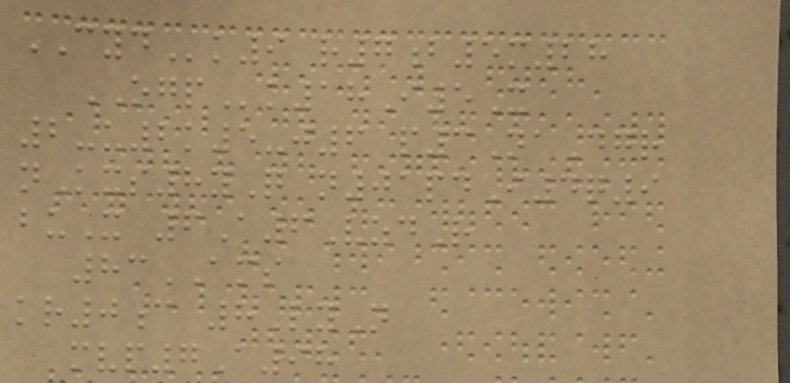CYDk9 r7b5m28
OGPk18I5X
2-u2k5-j6 p3NaDgr
nKxs8yQ n01pdI4q9
buX 6A6VzdR
83AMS
kr0c 8LyN
mvp7A98
